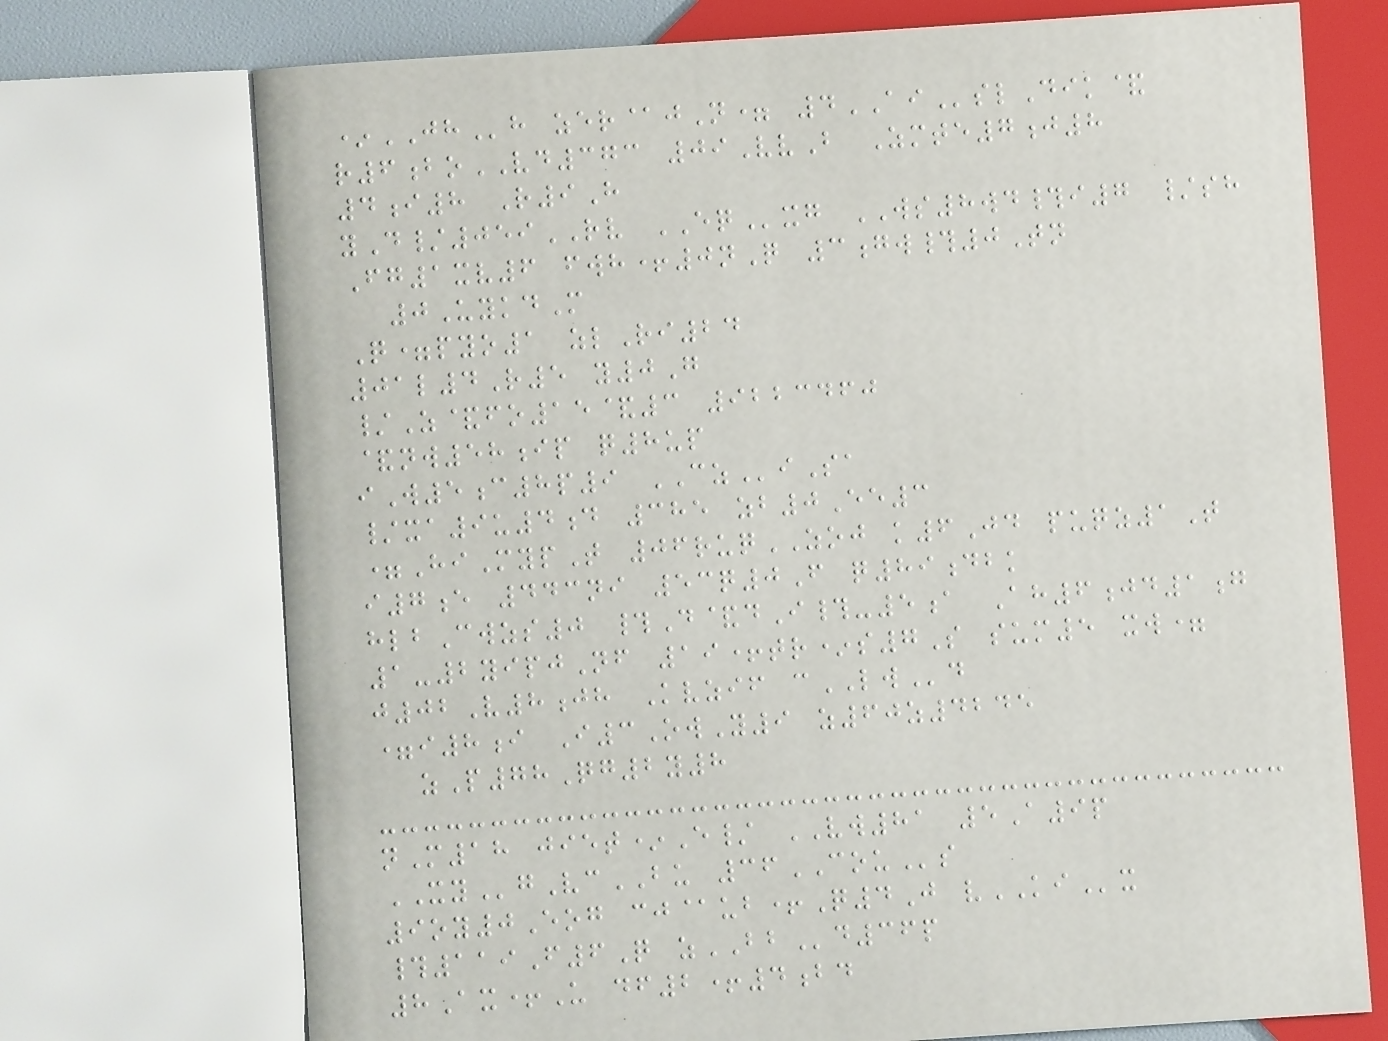*JHh zer@jN= 4AIslDik&
r6boVD373 09VvB Zmte7j8
4i8 R9H
yD/059RV EQxg WS8wd#i7 /sh
Fg1xv6 fwh+0nQ 3gw#0Tn
0UykdM
Q=pyo1 zlRi24
01l4R5 y0G
/Z&fo15&3 9223460
&nw58ip q8up
iW5c8p9 CZiSa
/xa9u4d 385 zb0Ee3
=HiMypT 06ruqZOJ k6Jd puqz1T
i7e 443ni 53q0F q89dbk
hlbCwzs0 #D&dI#-5a Ah6jd1g
1-2yipjNf 19+tr*s7S sum5 xw=
j02V8jh Kvzif cLWd
=i8i I3OwY9 z60z4245
zP78Qg2y8
nM18 jiet*E/ VW81 5A9p
XYgVcBU 36COUs
9oy0Eog cj@ub+Q4J vKIx
#119F6Q zBBd36p
8Ax+U df2+4bd
